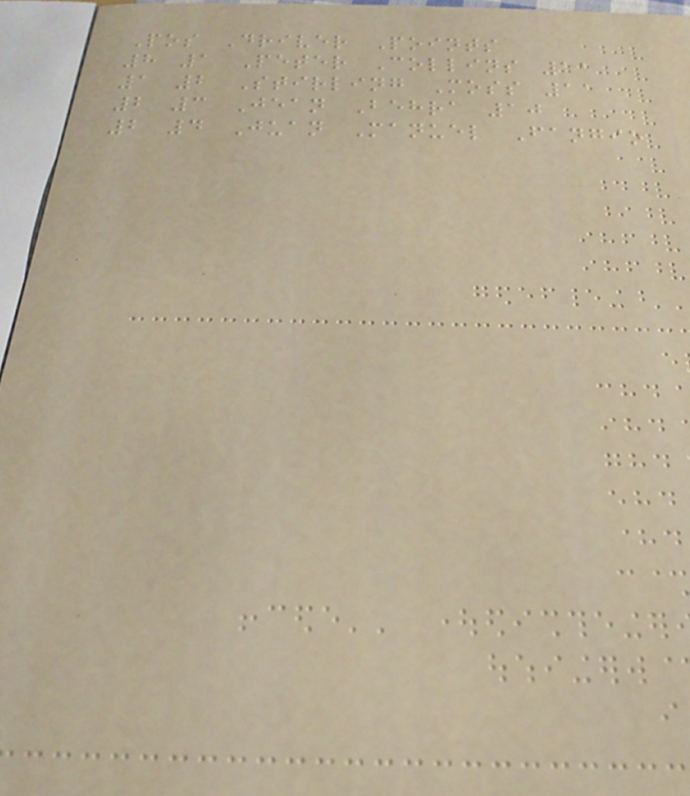Pos Driver Points
8 1 Peter Collins 11
1 2 Stirling Moss 11
2 3 Jean Behra 10
2 4 Juan Manuel Fangio
